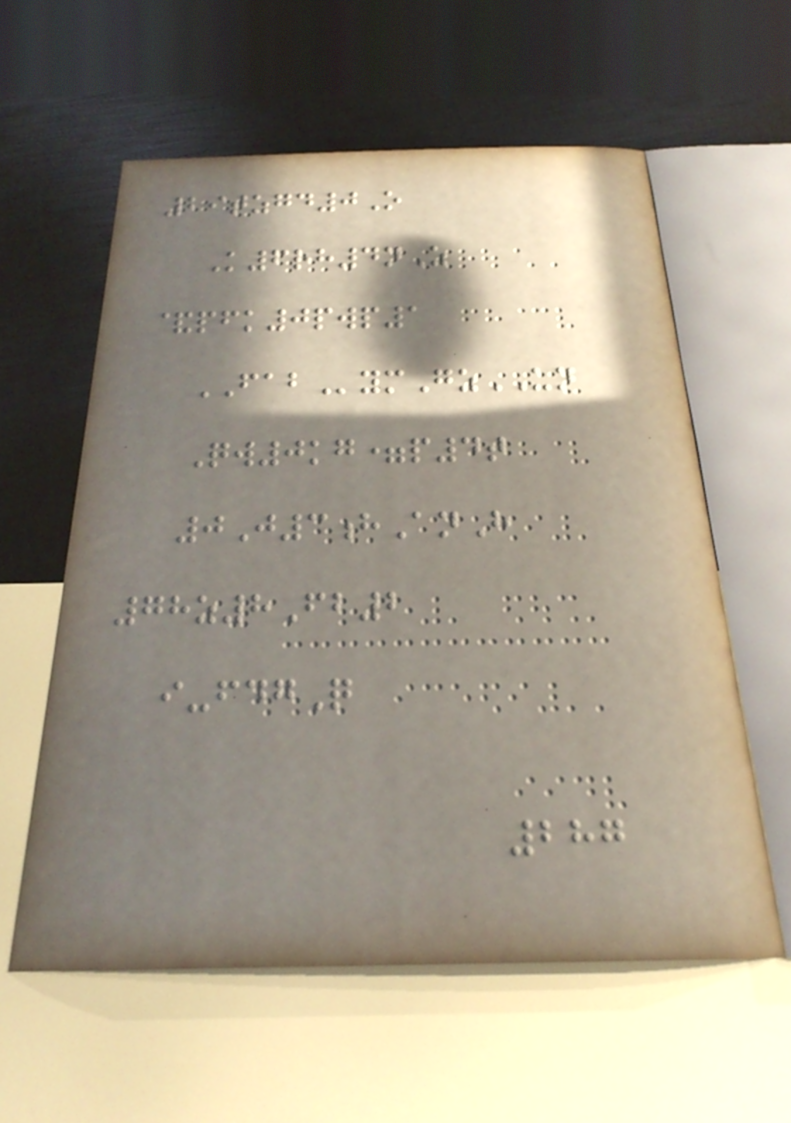29tzgd0O
K6rh4nZ
&pfk0pwp1
FABymGzUN
Qw0kg=p4t
0J3hAnH
78z8Fb2
i-fdgQ
287
